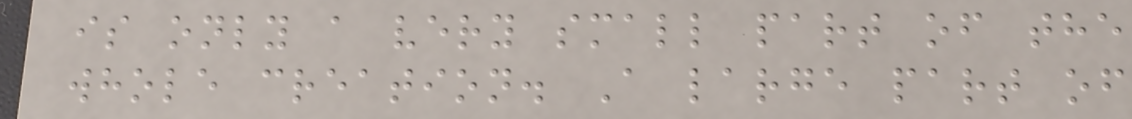is only a very small part of the
whole creation. A large part of
